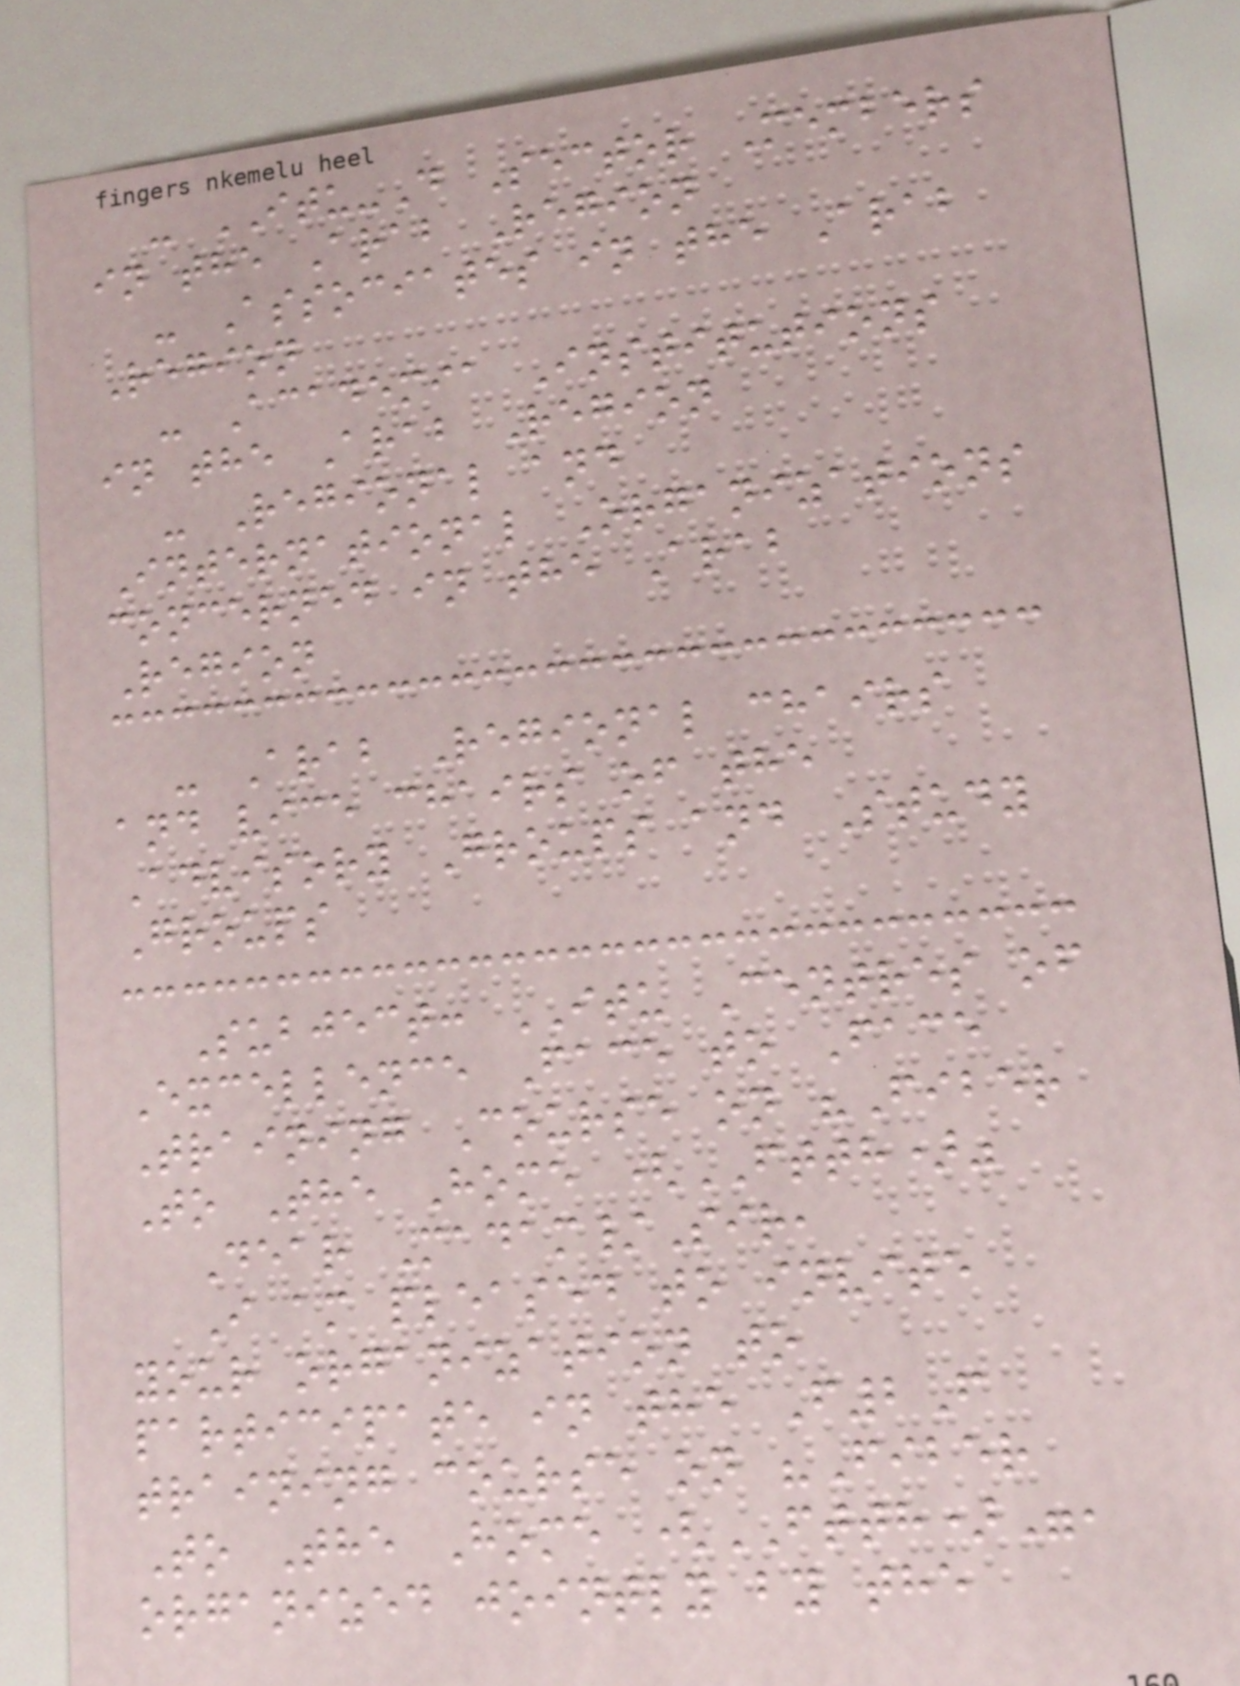- ITU-D Sector Members
in the Arab Region
- Associates in the Arab
Region
- Academia Institutions
in the Arab Region
- Regional and
International Organizations
concerned in the Arab
Region
- Arab Regional chairs
and vice chairs of the
Advisory Groups and Study
Groups
Subject: ITU Centres of
Excellence Face to Face
Training Course on "Fiber
To The Home (FTTH)"
Dear Madam/Sir,
I am pleased to invite
your organization to
participate in the F2F
training course on "Fiber
To The Home (FTTH)",
organized jointly by the
